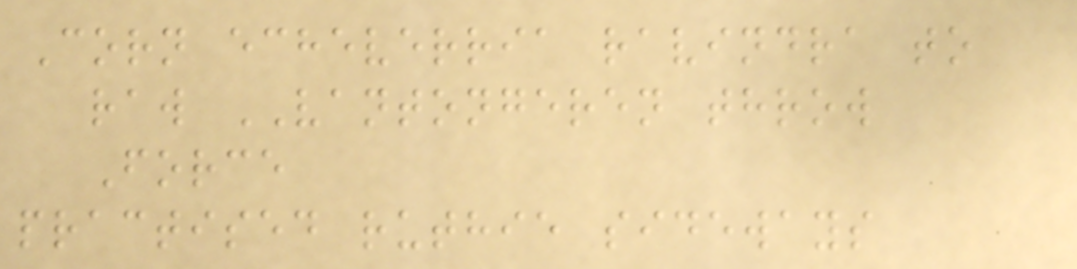Corn echeverria ravindra to
raw VANTONGEREN throw
Force
practised ruthie sideways
